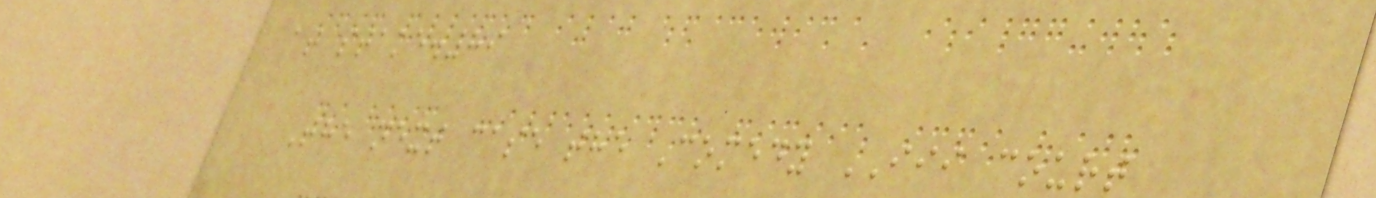at stake.89
The next case the Comedy III court
